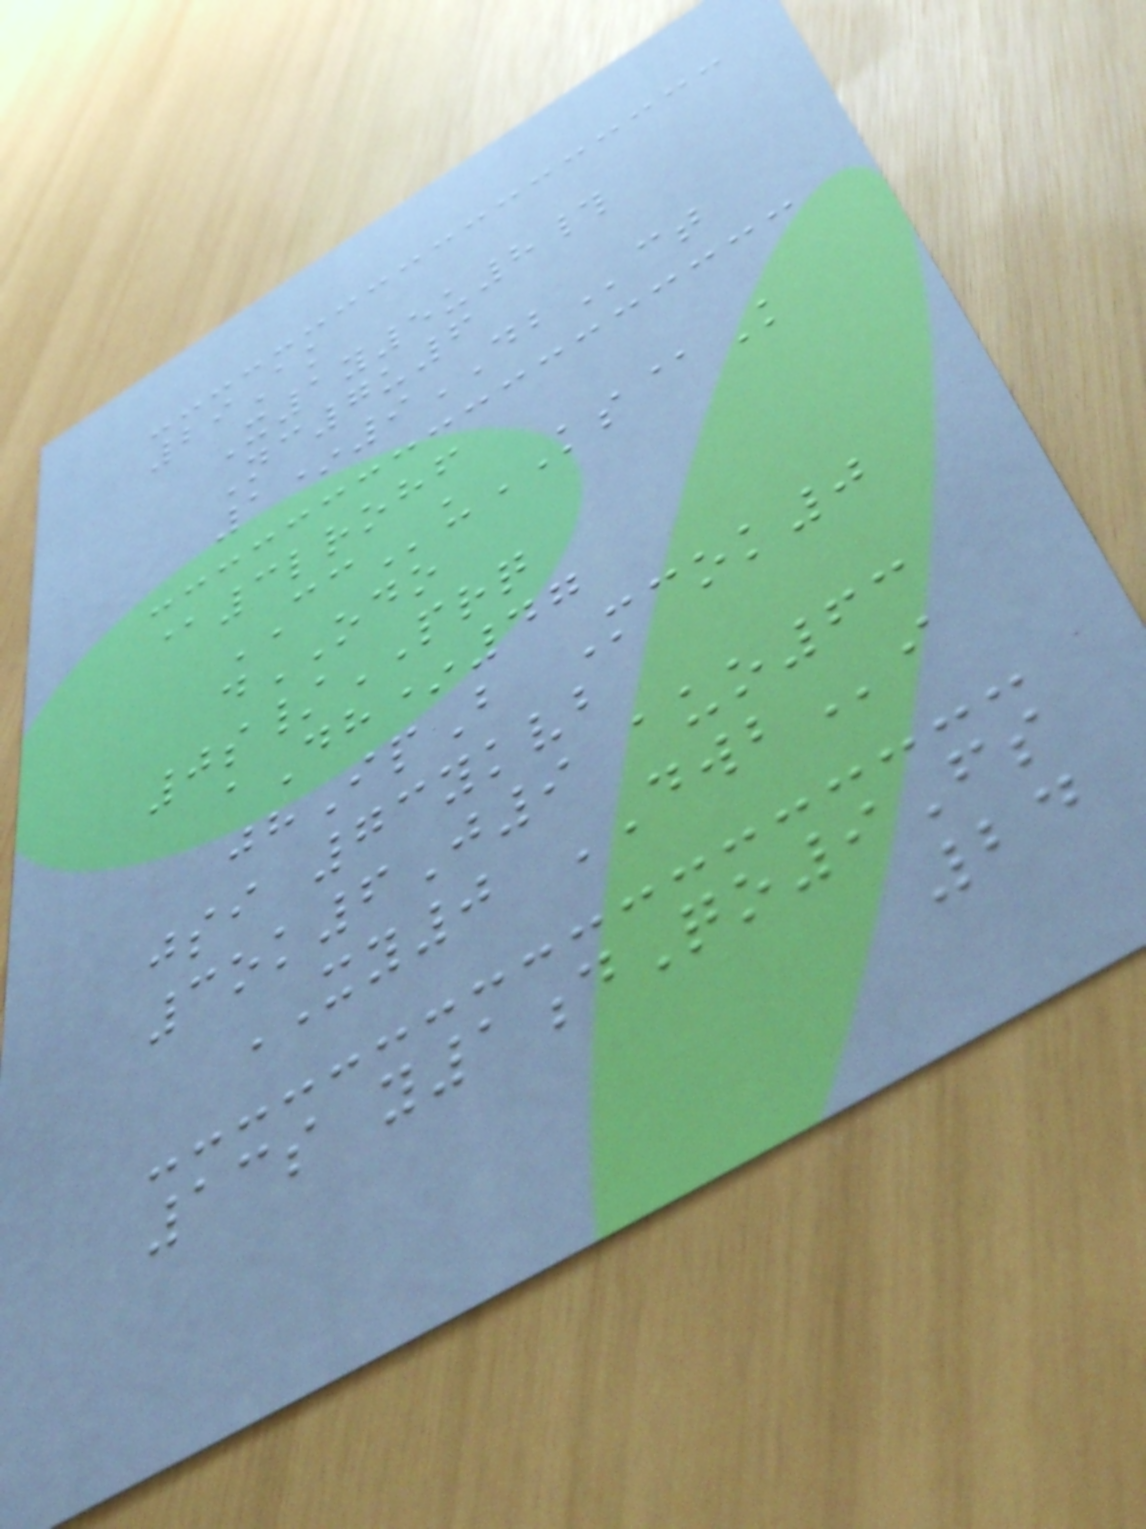29Ak
X1y5u8#
Nc7u6
1*9DBct
@3lrohf
CCuKS@K
dODO
0s/PRQ
aDh*47
jhIpB Mcok0
jsi 73ykvb
3ok6J9 auo63
XY0 DWBi
13s y1dQo9Fs
24
